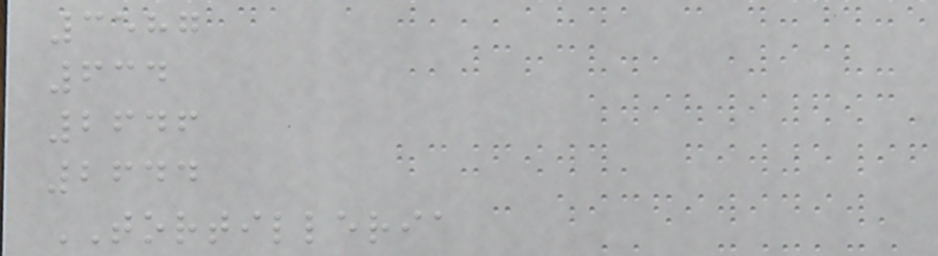3587
634
2646
2644
TORTILLERIA
